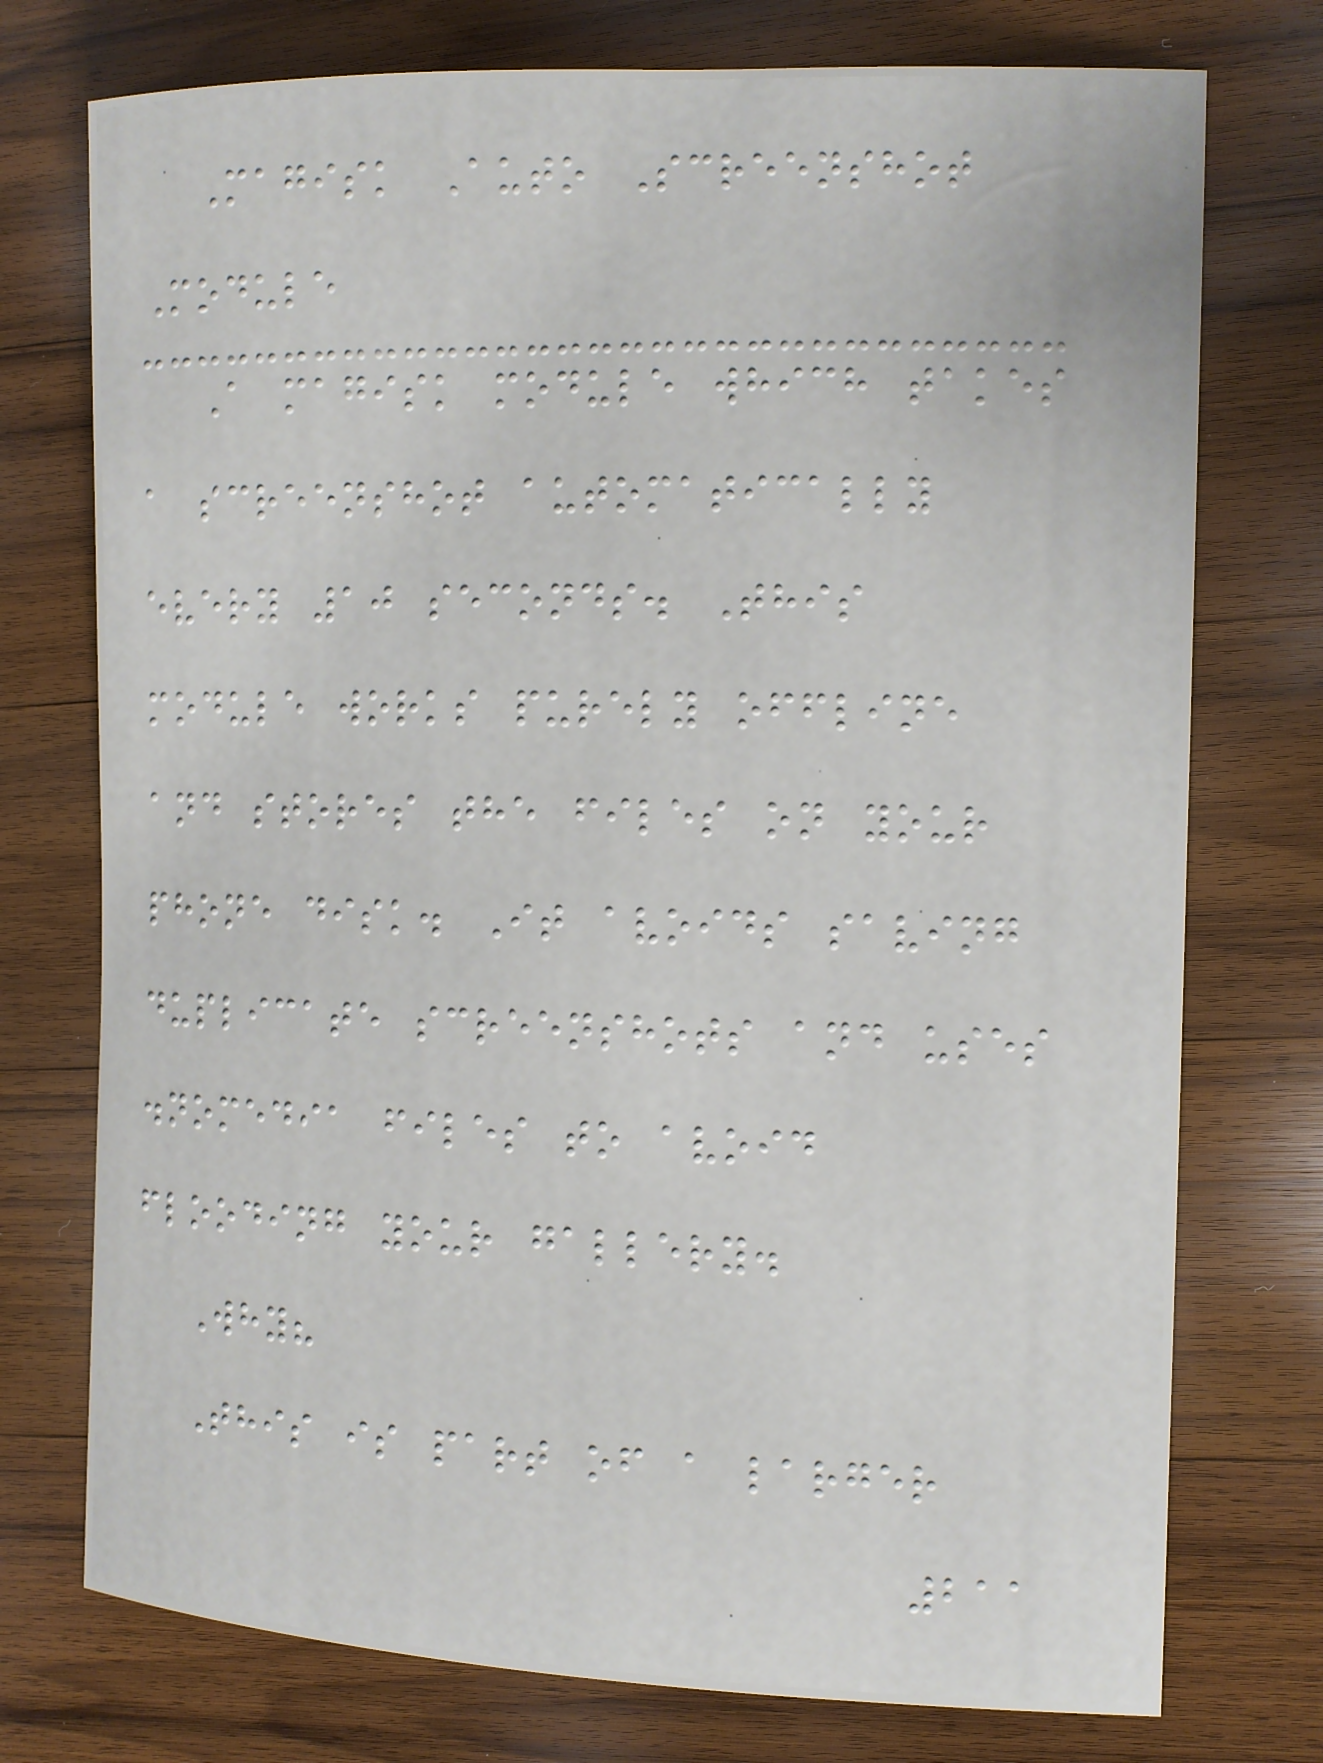Magisk Auto Screenshot
Module
A magisk module which takes
a screenshot automatically
every 10 seconds. This
module works purely offline
and stores the files on your
phone disk. It avoids saving
duplicate screenshots and uses
.nomedia files to avoid
flooding your gallery.
Why?
This is part of a larger
211
